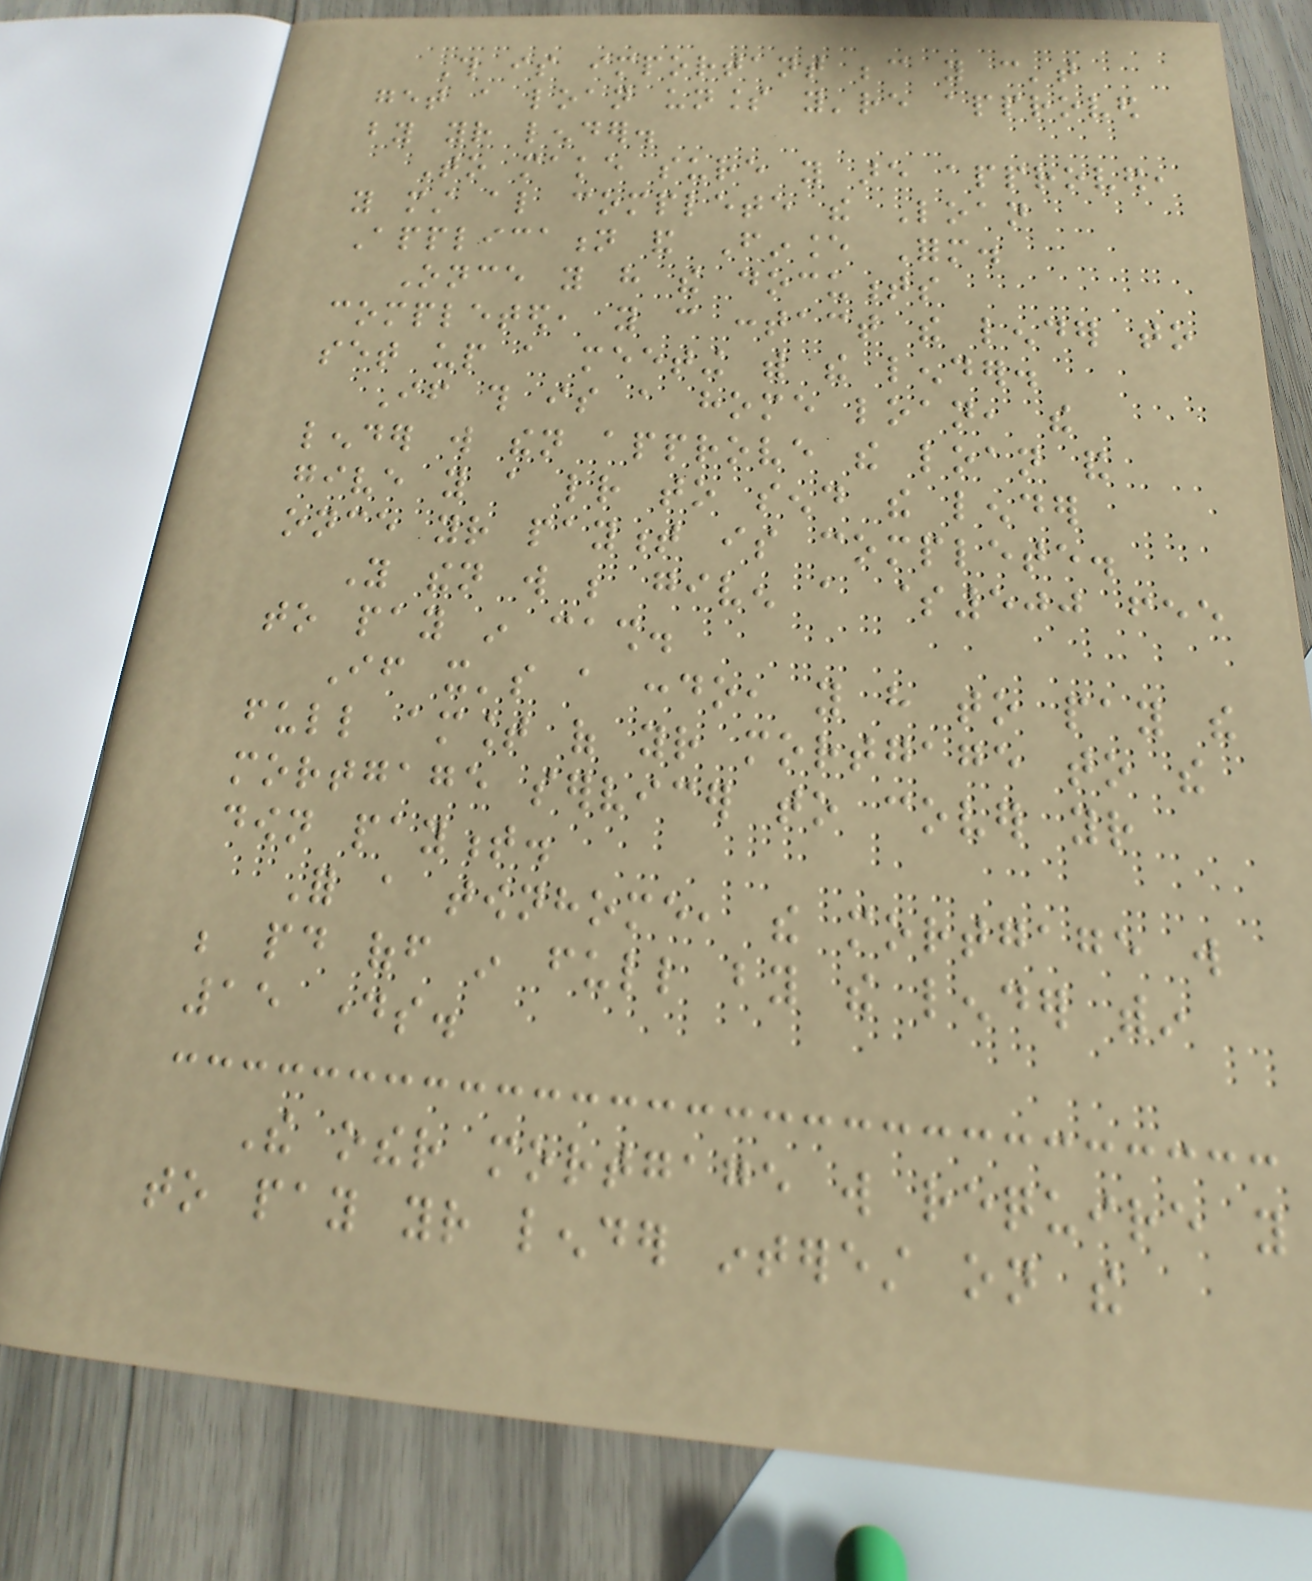This is important because you can't
get a loan unless you're approved
by your lender.
To make sure you are approved,
you must also complete the Loan
Application and Finance Form.
Once you have the documents
completed, you can contact the lender to
set up a meeting with the lender.
If this is a home loan, the
lender will then approve the loan and
give you a letter to send the lender
once your payment is complete.
You then will be given a $500 fee
to pay in cash.
If it's a condo, you have to pay the
full amount of your mortgage to the
mortgage servicer to cover your
down payment.
For a townhome, the mortgage will
be paid off in full by the lender within
15 days.
The other mortgage will require you
to pay your lender interest on the
